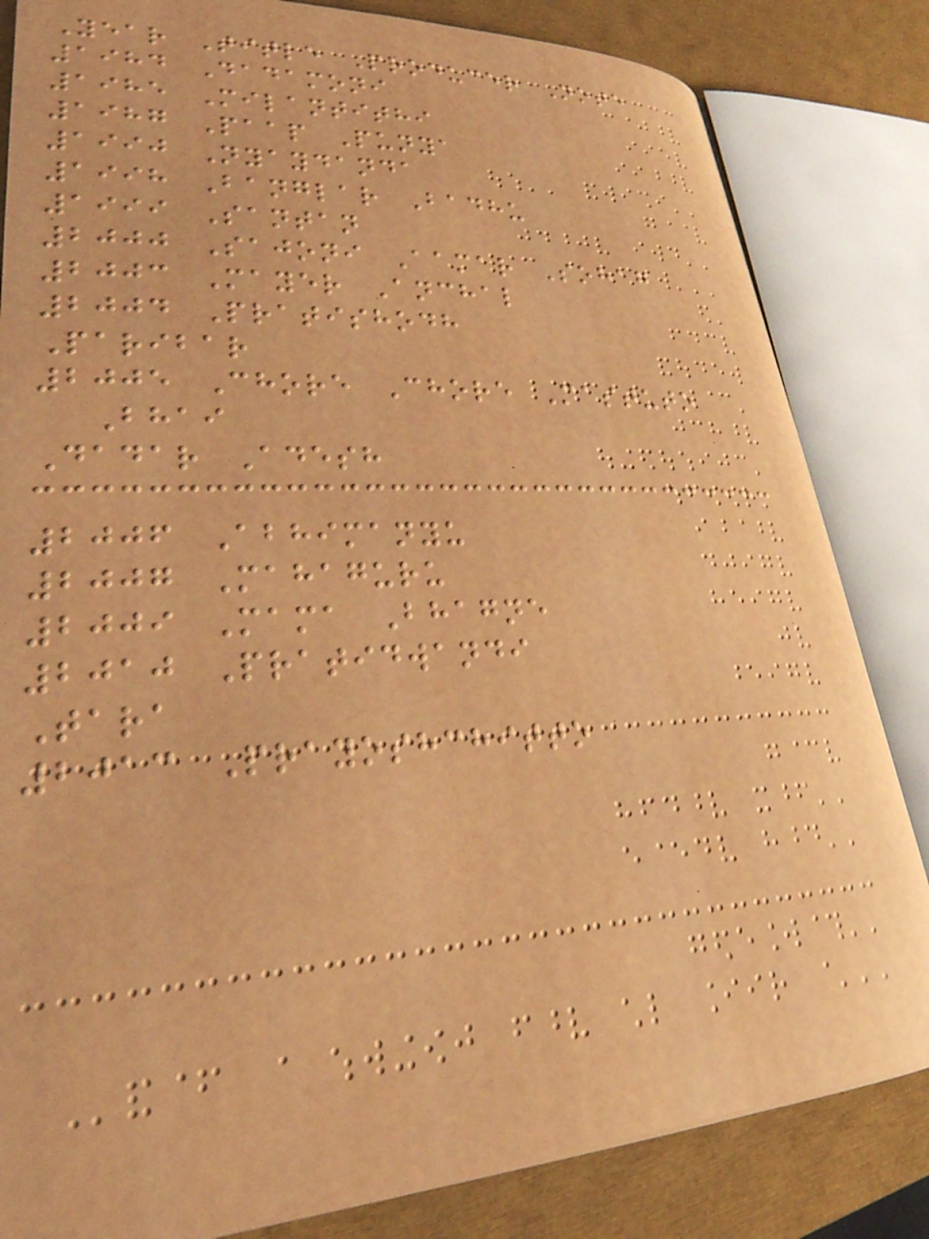Year Title Producer Note
1984 Dadamoni
1985 Milantithi
1987 Paap Punya
1990 Nyaydanda
1998 Banglar Badhu
1999 Santan
2000 Sajoni Aamar Sohag
2003 Mayer Anchal
2004 Pratishodh
Paribar
2005 Chore Chore Mastuto
Bhai
Dadar Adesh
2006 Abhimanyu
2007 Mahaguru
2009 Mama Bhagne
2010 Pratidwandi
Tara
2013 Prayoshchitto
